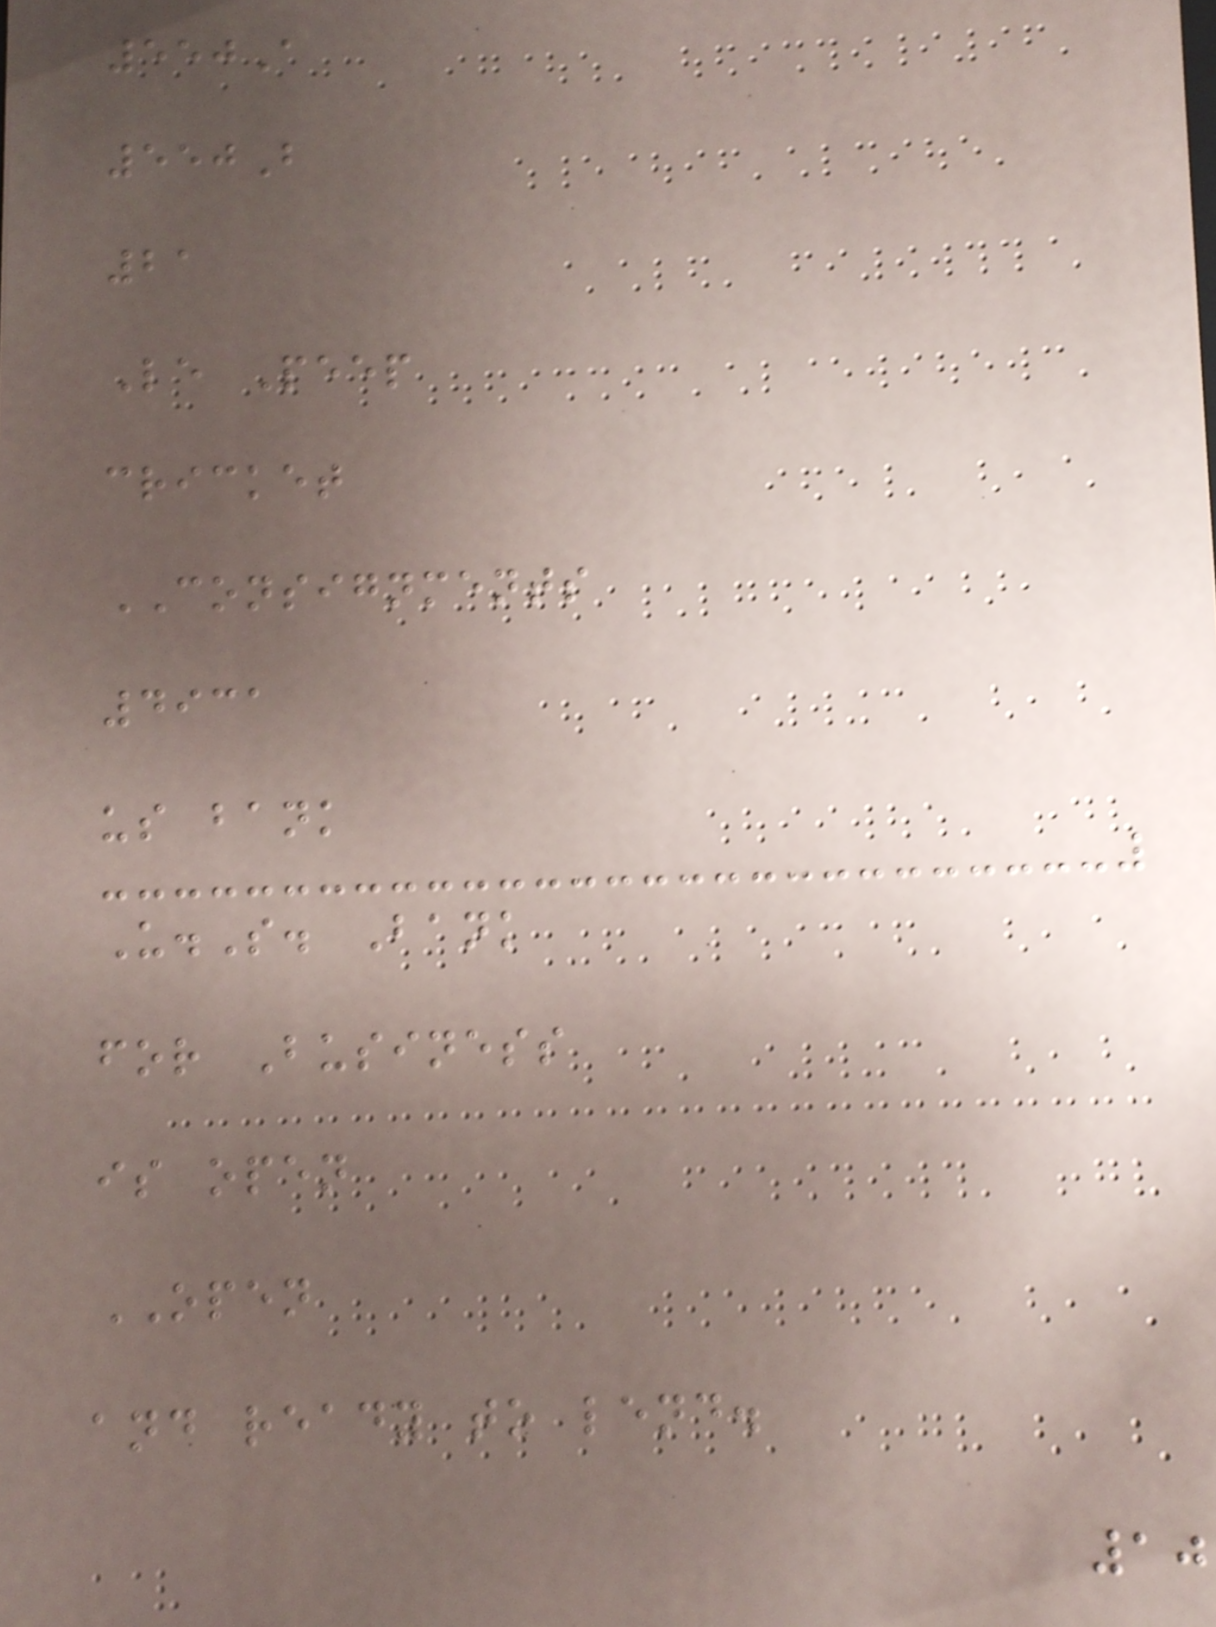550A
550B
21
Le Peep
cricket
CONSIGNMENTS
4931
us bank
U.S. Bank
for Business
is open
OPEN
and ready to lend.
10
